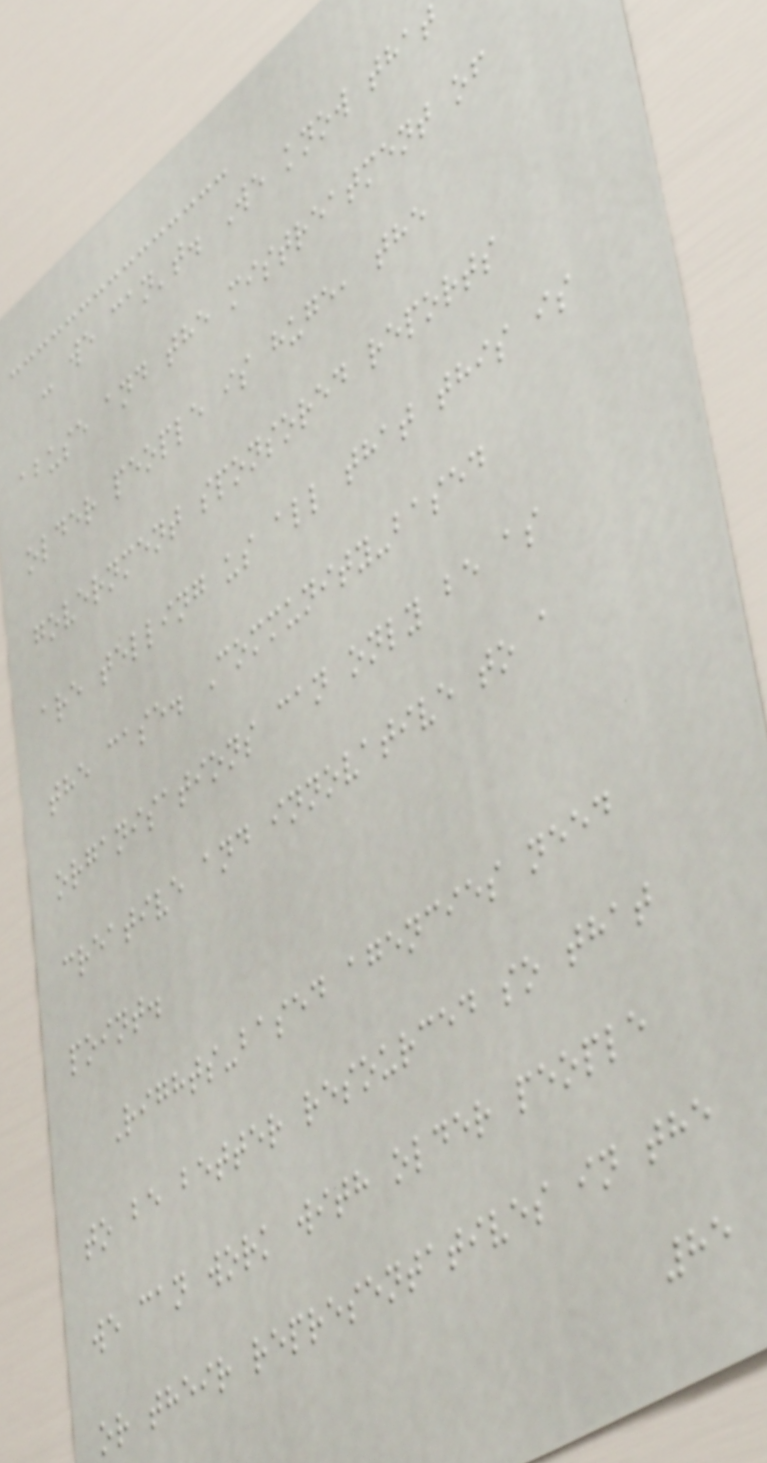- we can't. We know that
abuse and the mistreatment of
older people is huge, the
government sponsored reports
are telling us all that this is
the case. Community-based
organisations can only be as
creative and innovative to a
point.
Rights-based agencies need
to be better resourced so that
we can work with older people
or their representatives in the
85
